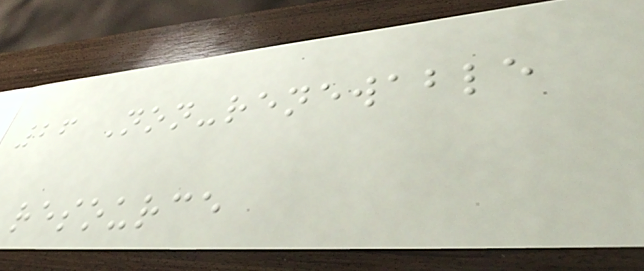26 Non-renewable
resource
